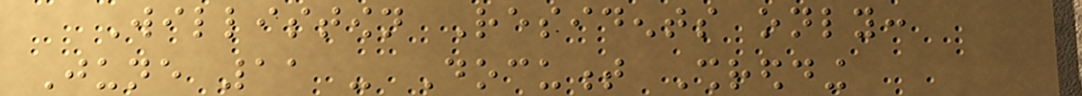Willistown Residents only:
June 11 - Document Shredding
